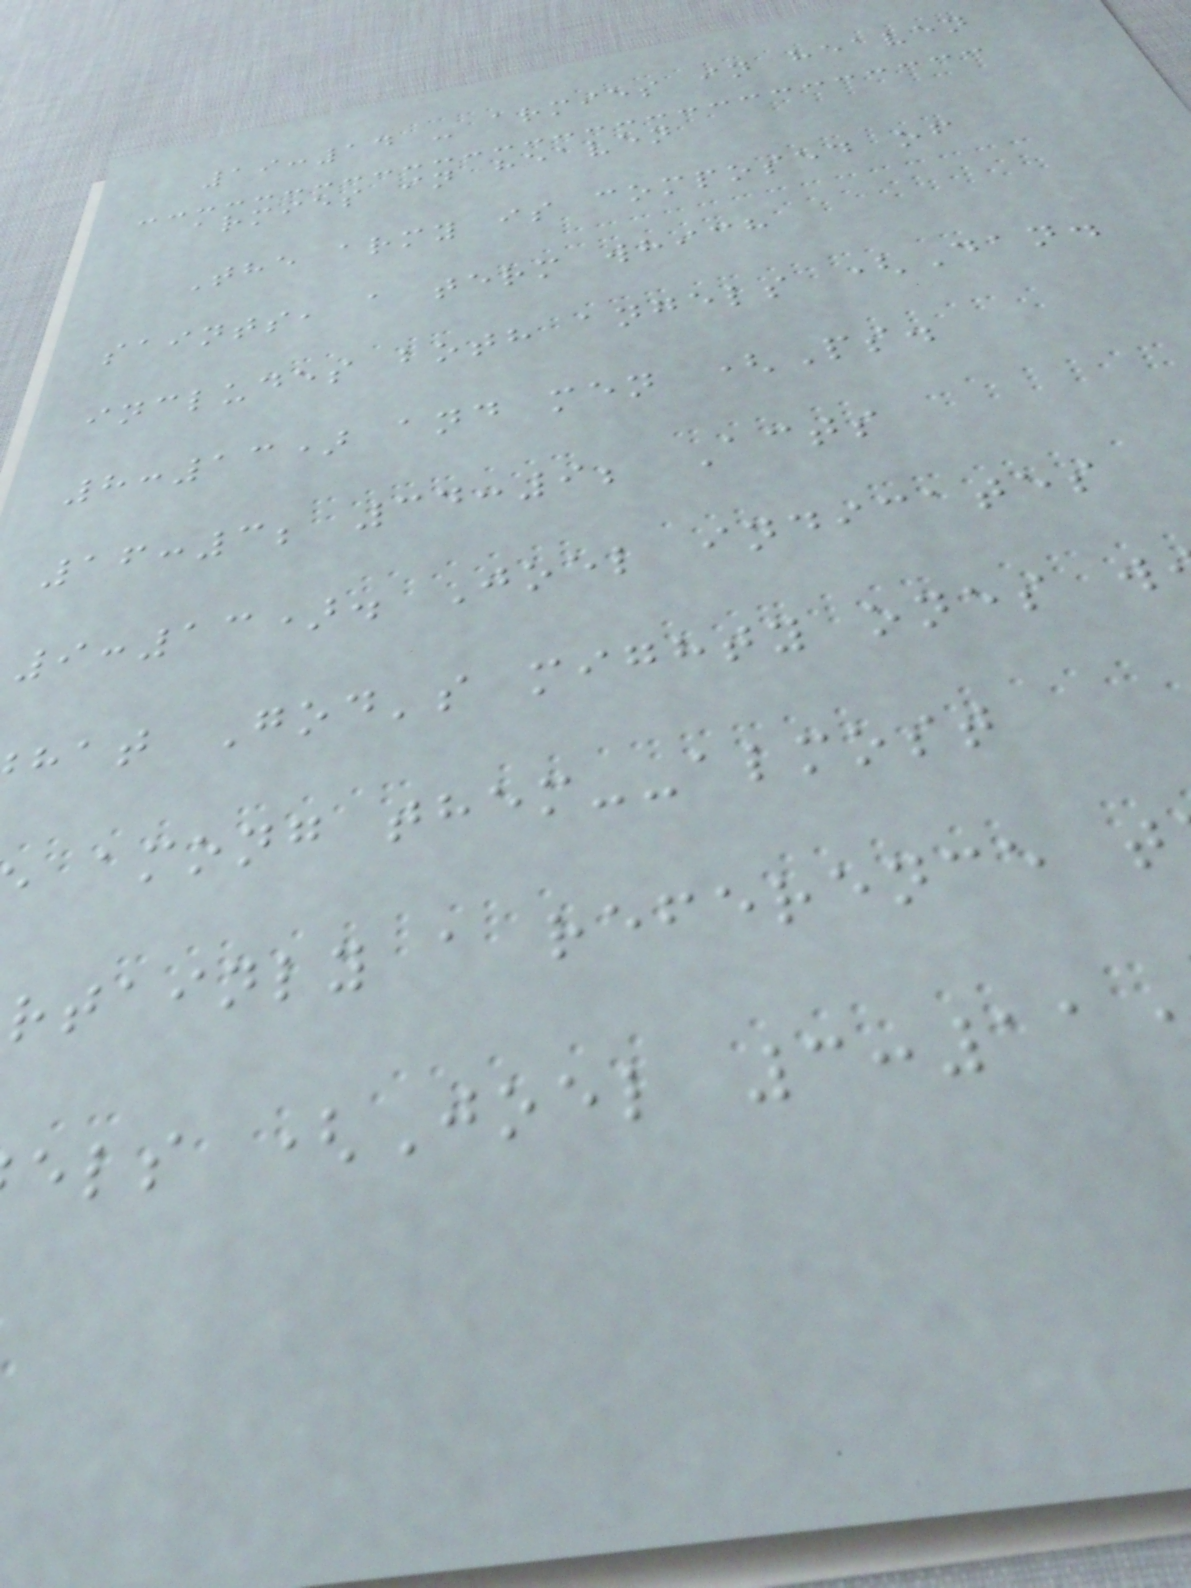19:14 - armies in heaven
armies in heaven
The army is composed of
saints, a term which
includes both angels (Dan.
8:13) and men (Ps.
16:3; 34:9; Acts
9:13). Joel indicates
hat God's mighty ones w
among them--almost
rtainly a reference t
els (Joel 3:11
